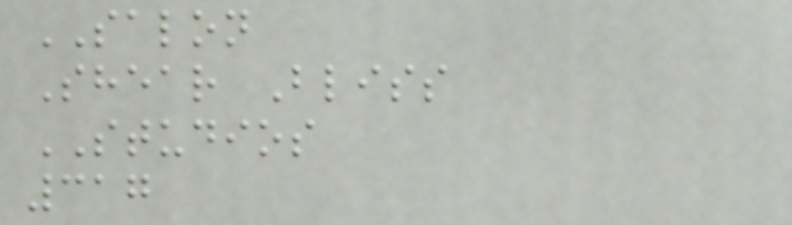SALON
Shear Bliss
STUDIOS
317
